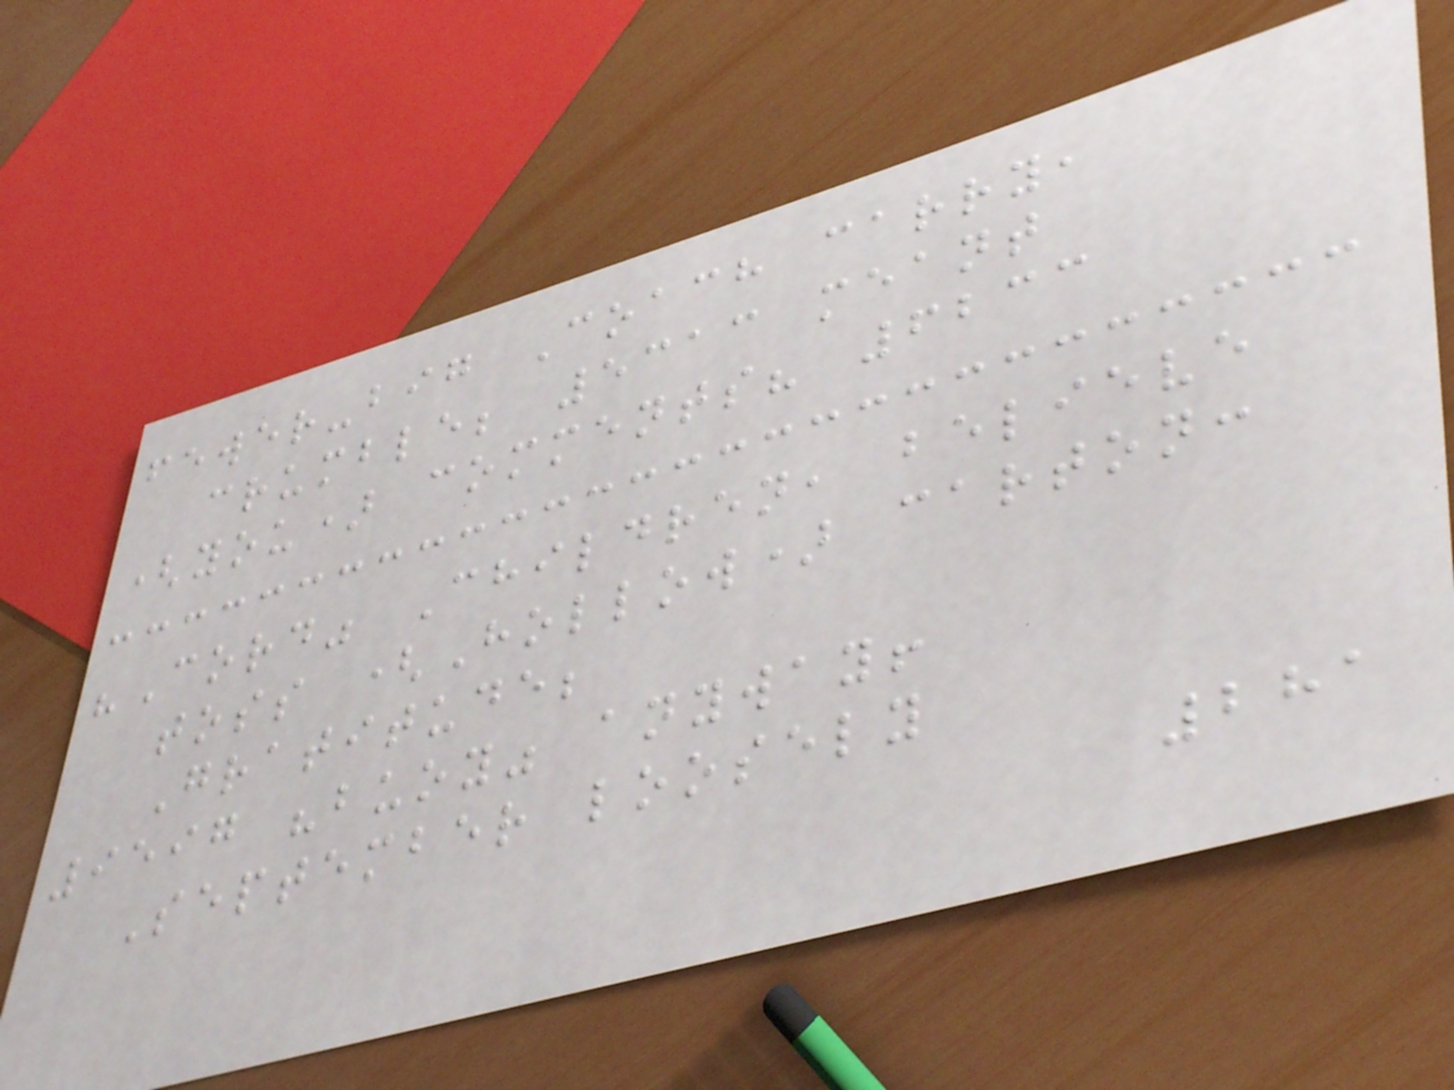fewer-big Coach carry,
crumble; 5313 meant
(you) comments? 6233
"Cord" Children, believe
toss (Hollow) carton:
Gratitude;
9597 "buoy" anyway!
September loosely
281
